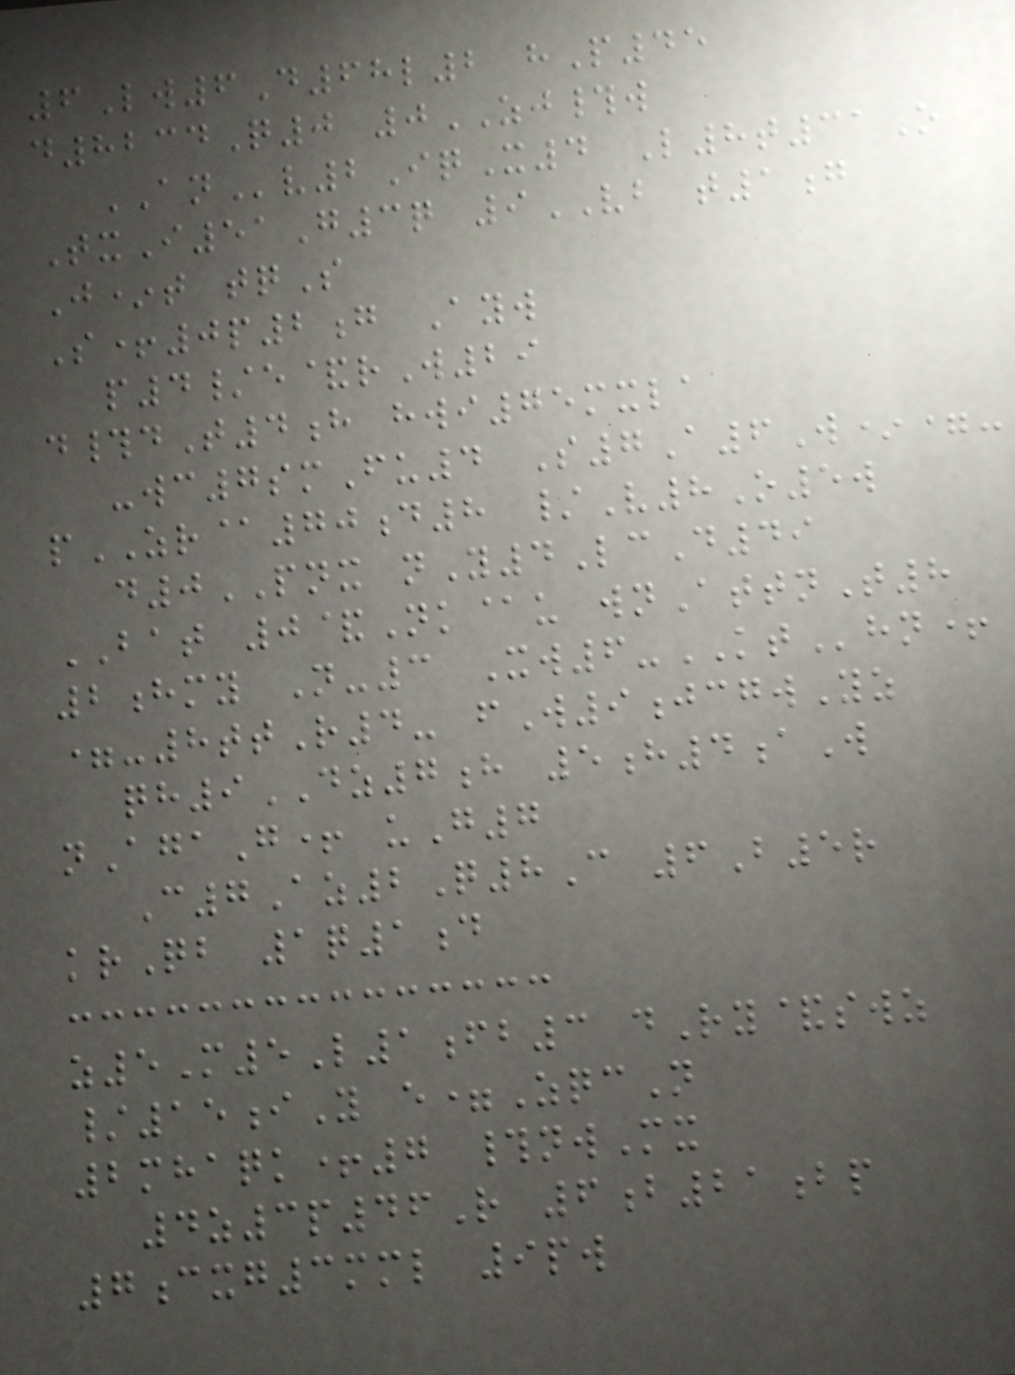6Lw6D68l2 hP45
d8234Q0 0ZJ#w
ANv2IqX4 L8t31O
TxI51G3q 9VB t1g
J*t tqS
S+0p2g Ayw
p4/e&rW29
d#dT4h hwi75mxla
-wc7smFu4 S7A6W*=-
pZR@70d8 /V8O5w
d0PNX nY4LcD49
BAT 0&Nk@u wnAttnT8
2hmy N-3 Xw6-KThn+
=-8ttR4- fW9jcgwYz
qh9DZ7h 5h4aW
nAgaG+ uG7
C7Az2Q8C 6B5r
krQb 1q1d
z5M5L1fb3 dRy&swz
/15iY e=ZqcN
2mhaqk+7 #nwMx
4z3p46R 6b21bp
7cxg3mml 9pw
